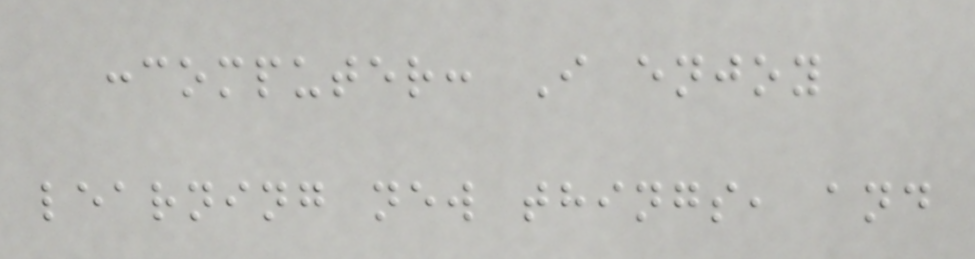:computer: I enjoy
learning new things, and
